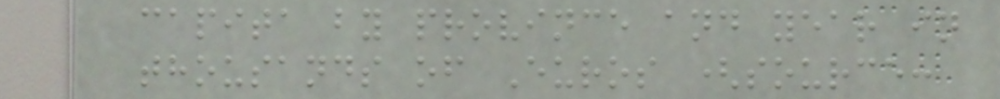capita by province and year in
thousands of Euros (source:
